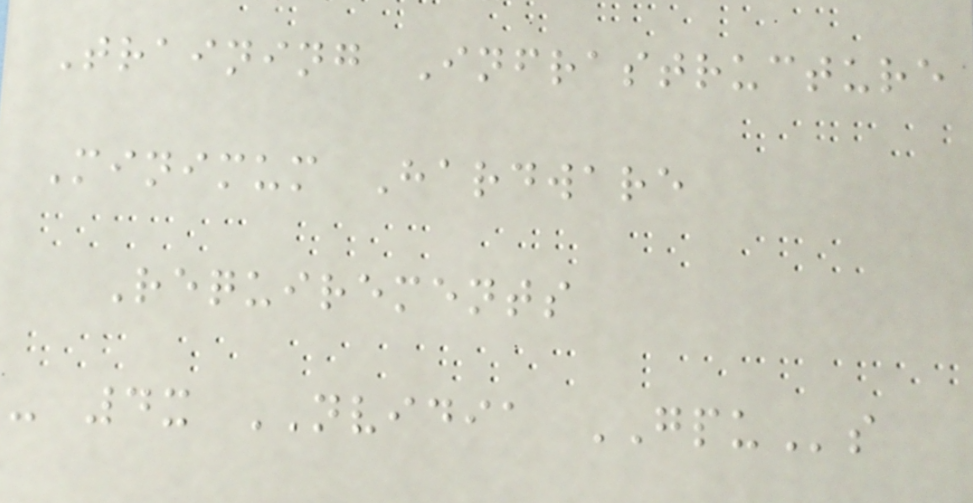Training Infrastructure
Minimum Hardware
Requirements
- 4x NVIDIA GPUs
